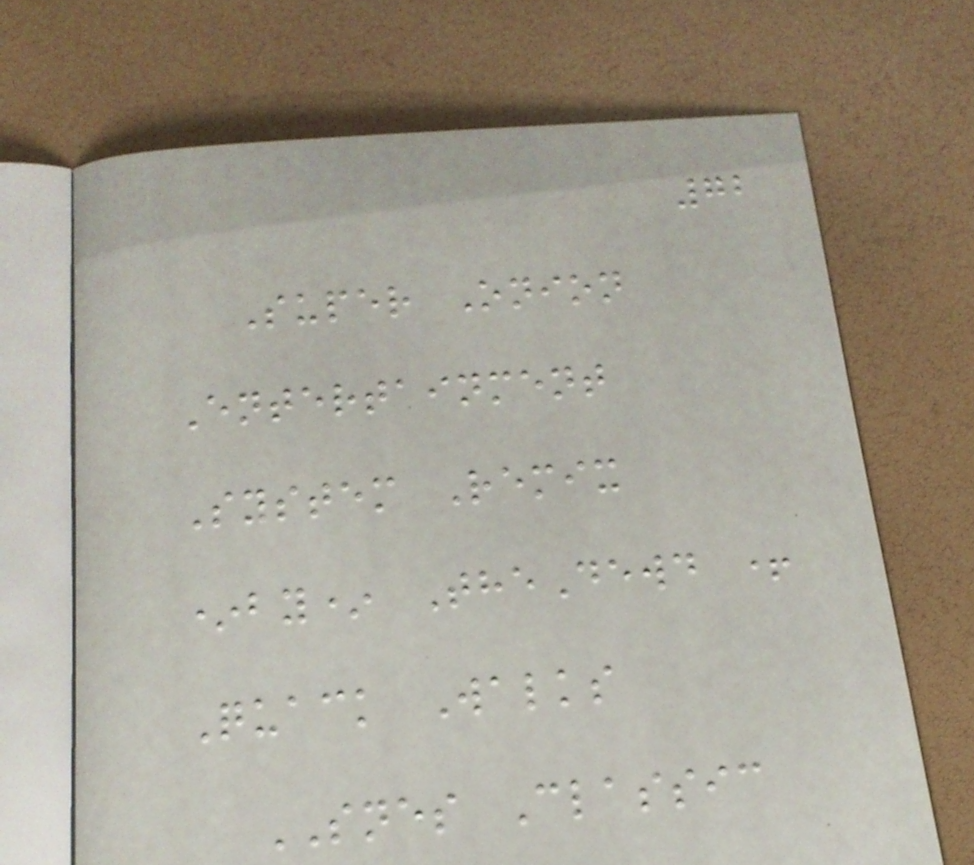72
Super Onion
Entertainment
System Remix
*by* TheDewd +
Quack Walks
SNES Classic
